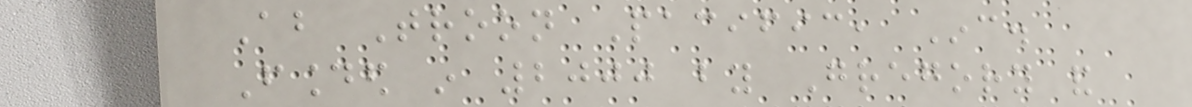About Troon Pacific, Inc.
Founded in 2000 by Gregory and
